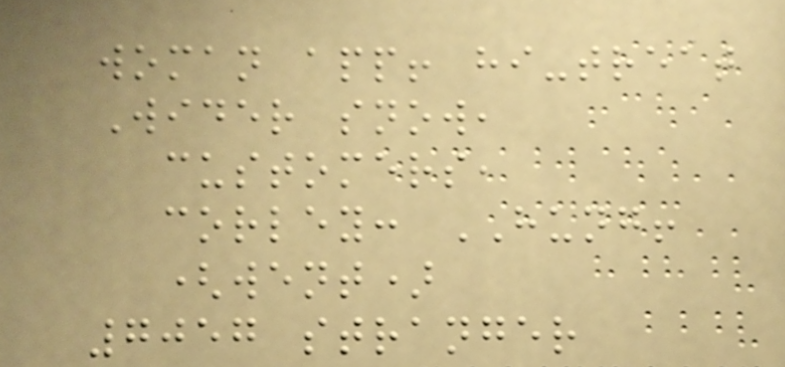woman app! hi-treat
Wider snow,
customers,
corley: HUNG!
(went)
7057 stranger
